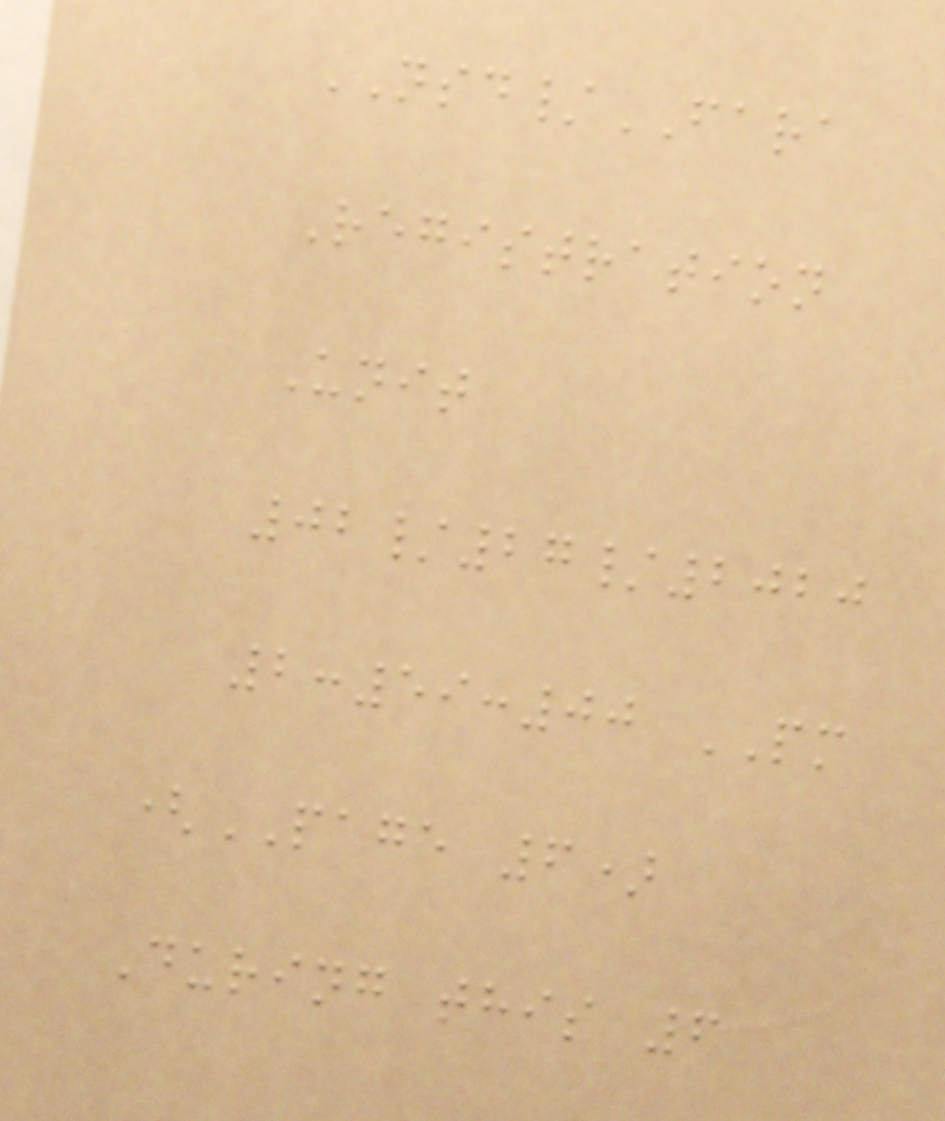NSD/FARA
Registration
Unit
02/27/2020
2:59:00 PM
(PAGE 6)
During this 6
